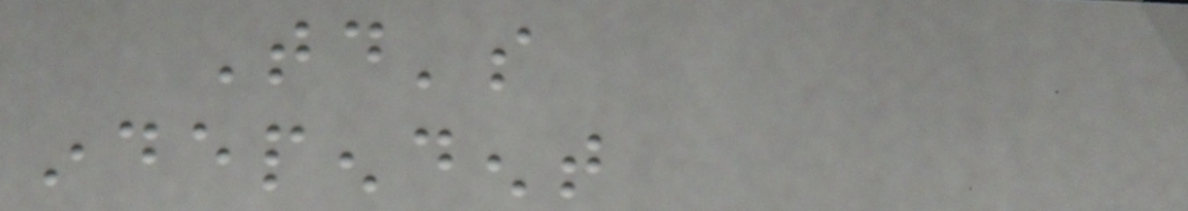Today's
independent
